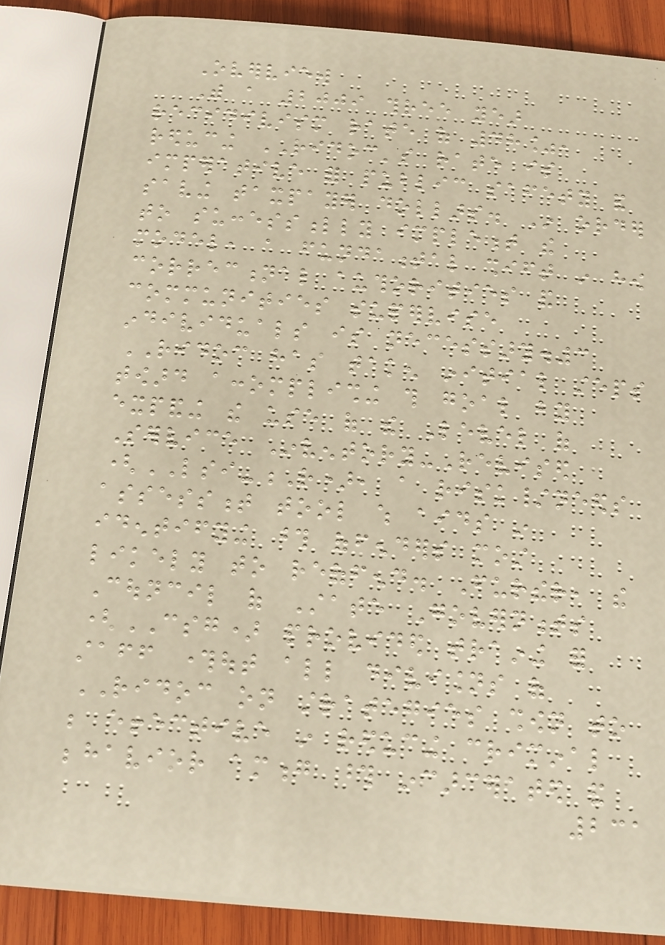Overview
With a 2009 three year
recidivism rate of 48%,
reducing RIDOC's rate is
imperative for public safety and
saving taxpayer dollars. In order
to successfully implement the
model, a fundamental shift in how
correctional authorities and
communities supervise
individuals is necessary.3
RIDOC has taken initial steps
toward accomplishing this goal by
expanding the use of the Level of
Service Inventory-Revised
(LSI-R), a risk/needs
assessment tool which aids in
identifying those offenders most
likely to reoffend. Further, the
Council of State Governments
(CSG) provided training for
staff throughout all divisions of
RIDOC on strategies shown to
be effective in reducing criminal
behavior among those incarcerated and
231
